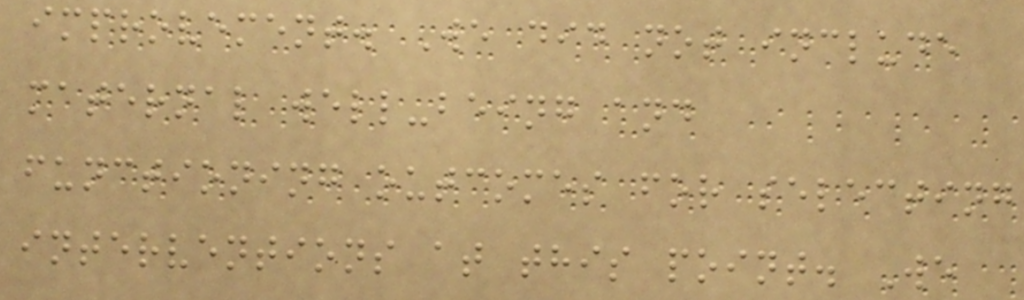improvement. We did not include
maternal well-being and
functioning outcomes for selecting
interventions at this point. We
